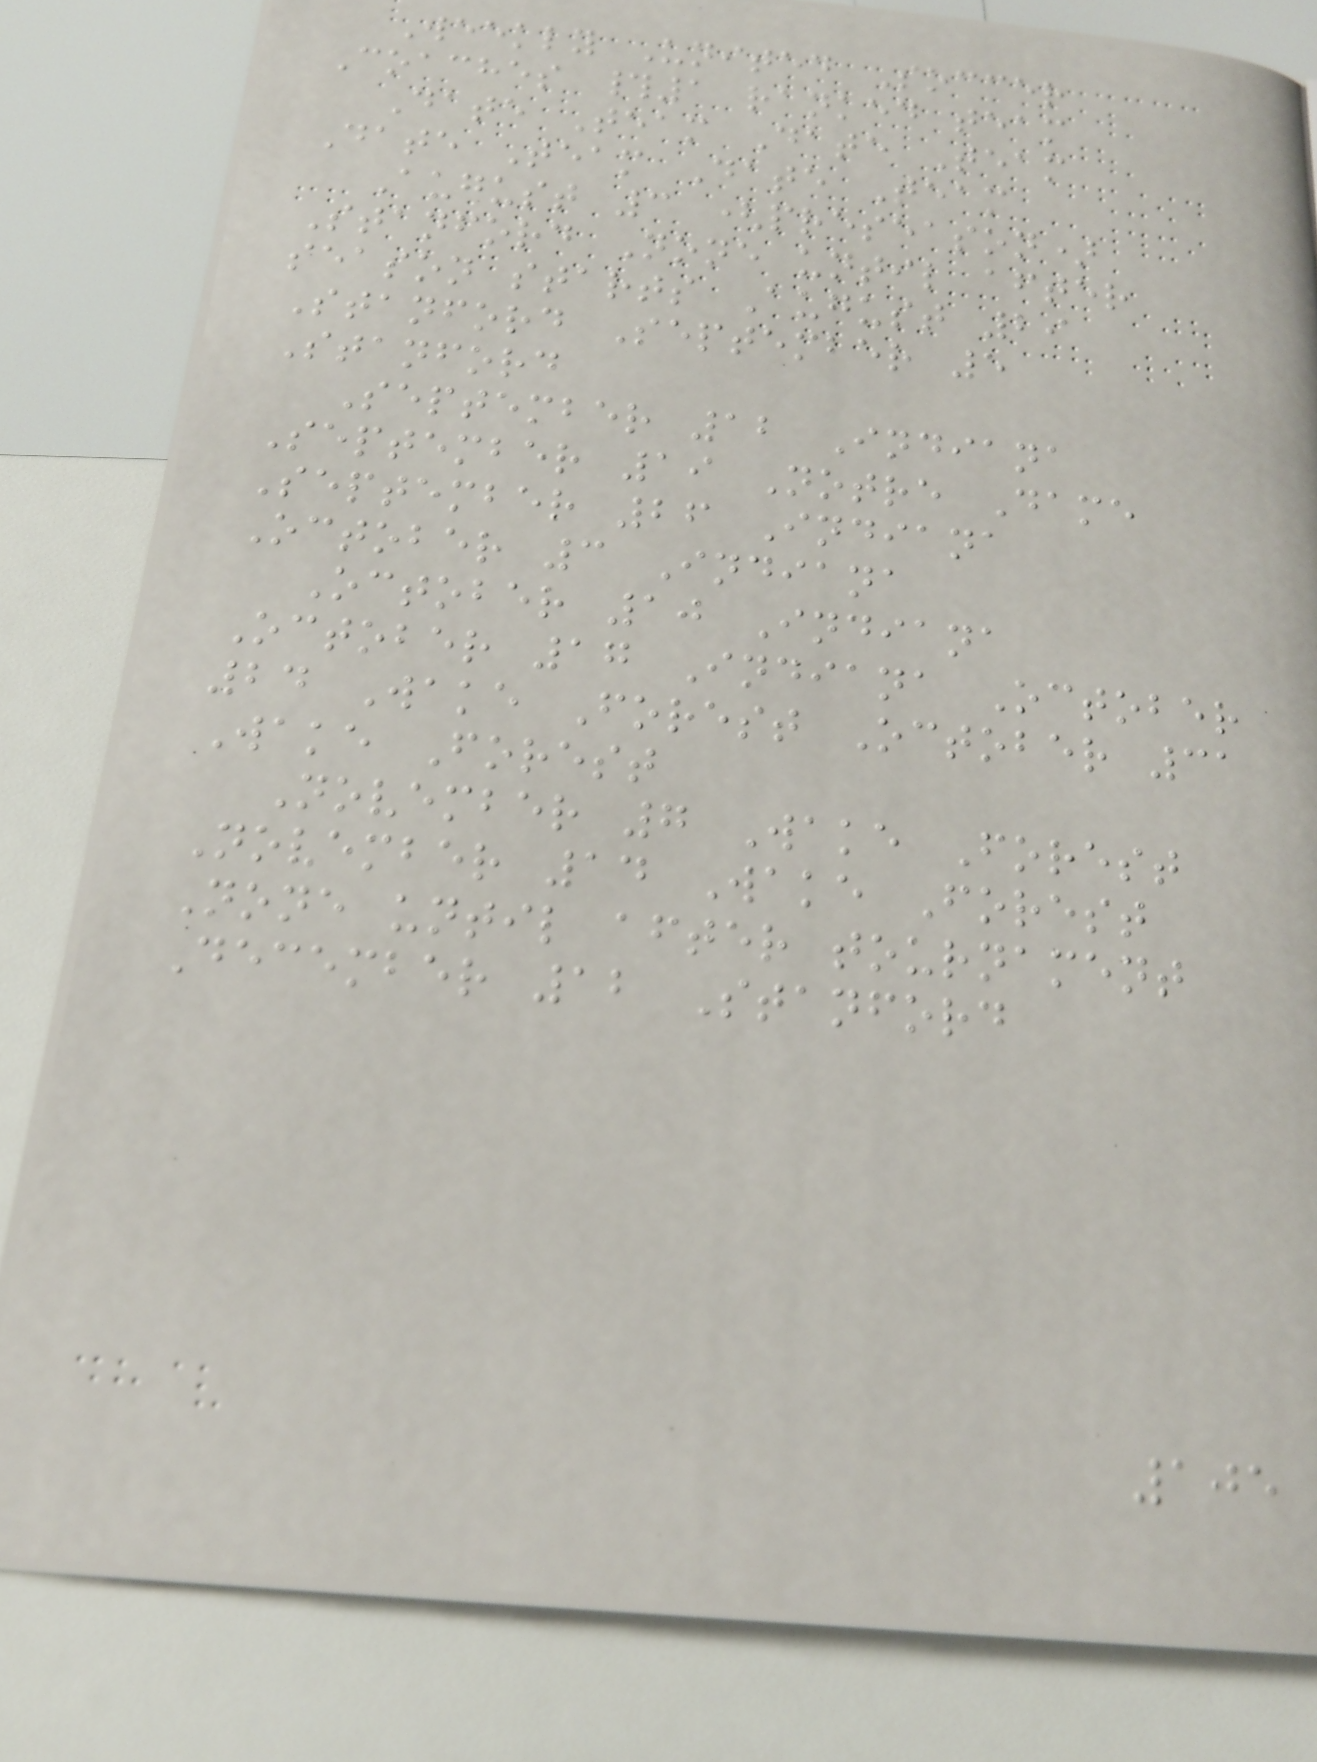Weekly United Soccer
Coaches #1 ranked team
Date Team Date Team
Date Team Date Team
August 3 (preseason)
Stanford None until after
season starts August 29
Stanford September 5
Stanford
September 12 Indiana
September 19 Notre Dame
September 26 Indiana
October 3 Indiana
October 10 Indiana
October 17 Indiana October
24 Wake Forest October 31
Wake Forest
November 7 Wake Forest
November 14 Wake Forest
None until after tournament
December 12 Stanford
105
